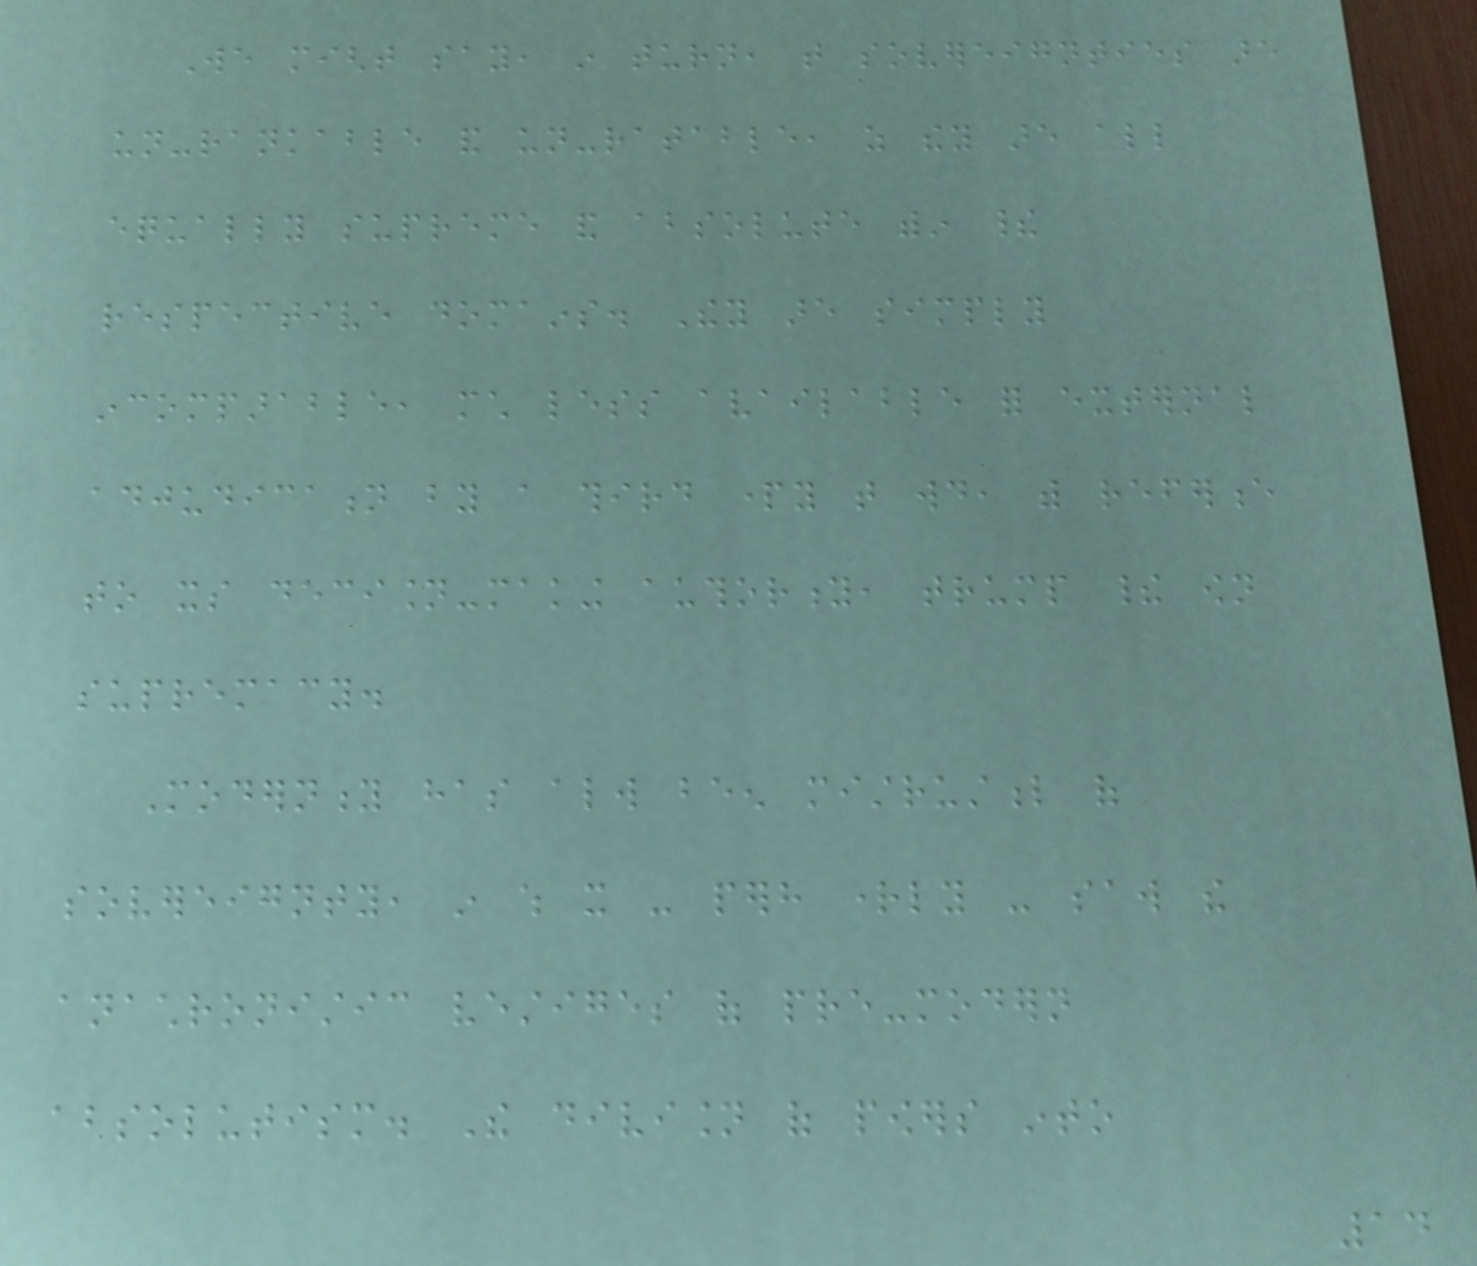We might say, in turn, that sovereignties are
un-rankable and un-ratable, as they are all
equally supreme and absolute within their
respective domains. They are simply
incomparable, much less available for external
adjudication by a third party that would, with reference
to its decision-making authority, trump their own
supremacy.
Modernity has always been mistrustful of
sovereignty, in which it - perhaps rightly - saw the
anachronistic vestiges of pre-modern
absolutism. The division of powers into
14
